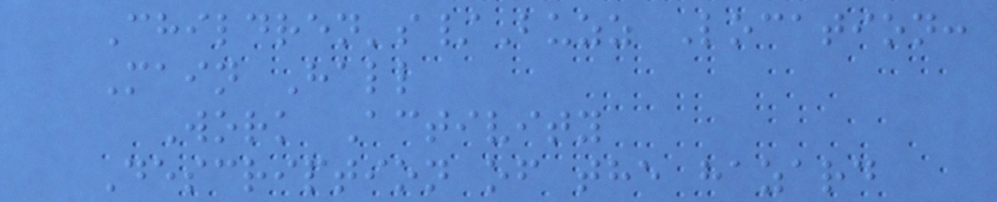Children's/Buzz Location:
Main Hall
Work Activity
Description of the hazard
